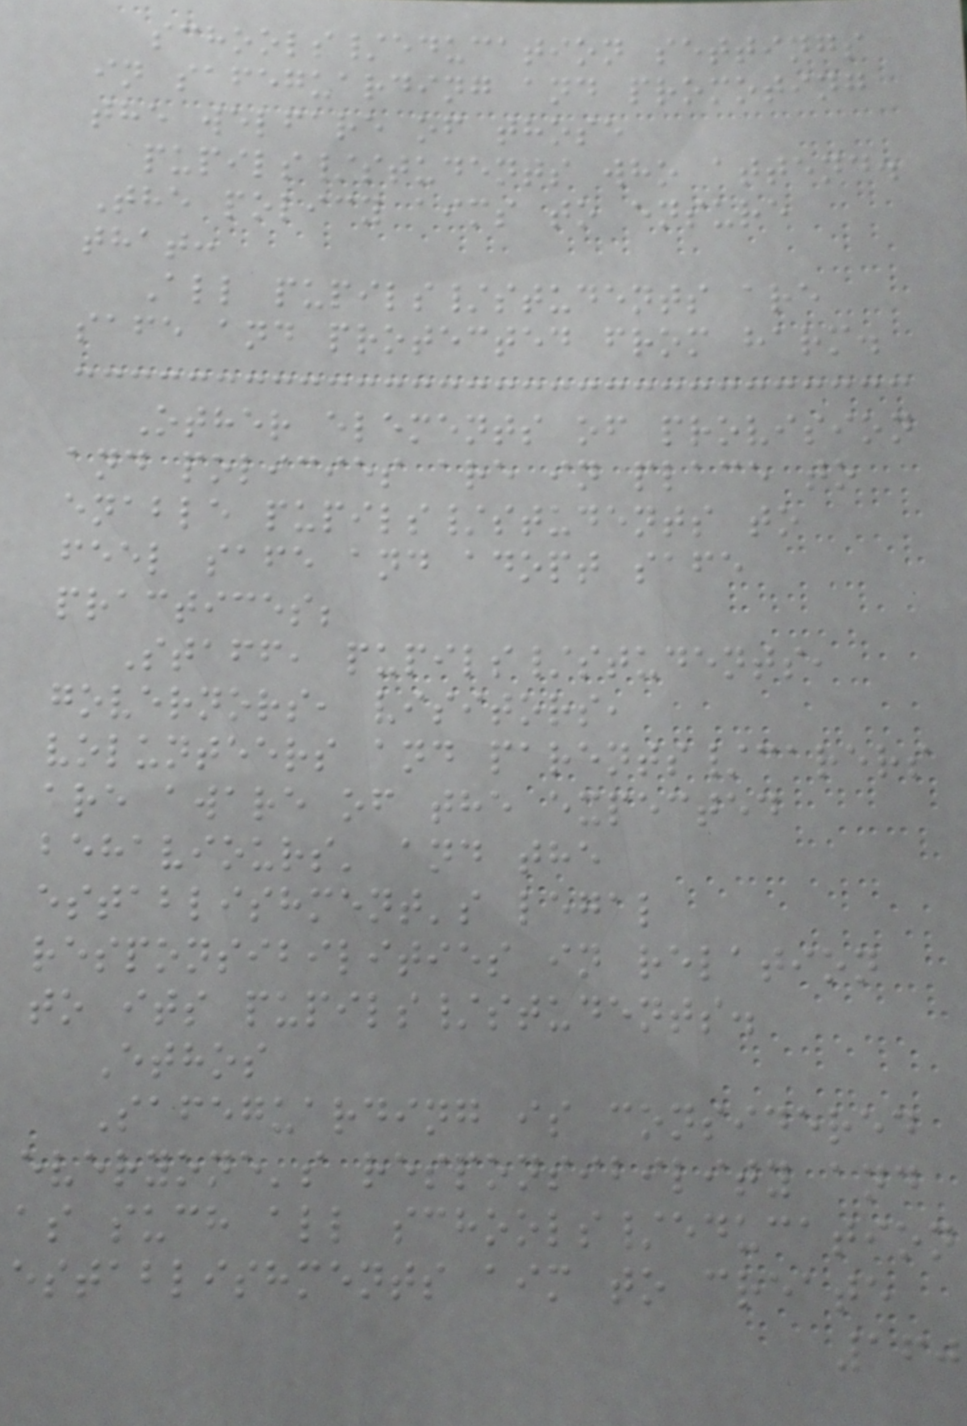schools/education settings
in safeguarding and promoting
the welfare of those
pupils/students who attend.
The policy aims to ensure
that:
All pupils/students are
safe and protected from harm.
Other elements of provision
and policies are in place to
enable pupils/students to
feel safe and adopt safe
practices;
Staff, pupils/students,
governors, visitors,
volunteers and parents/carers
are aware of the expected
behaviours' and the
establishment's legal
responsibilities in relation
to its pupils/students.
Ethos
Safeguarding is considered
everyone's responsibility and
as such all schools/education
establishments aim to create
160
